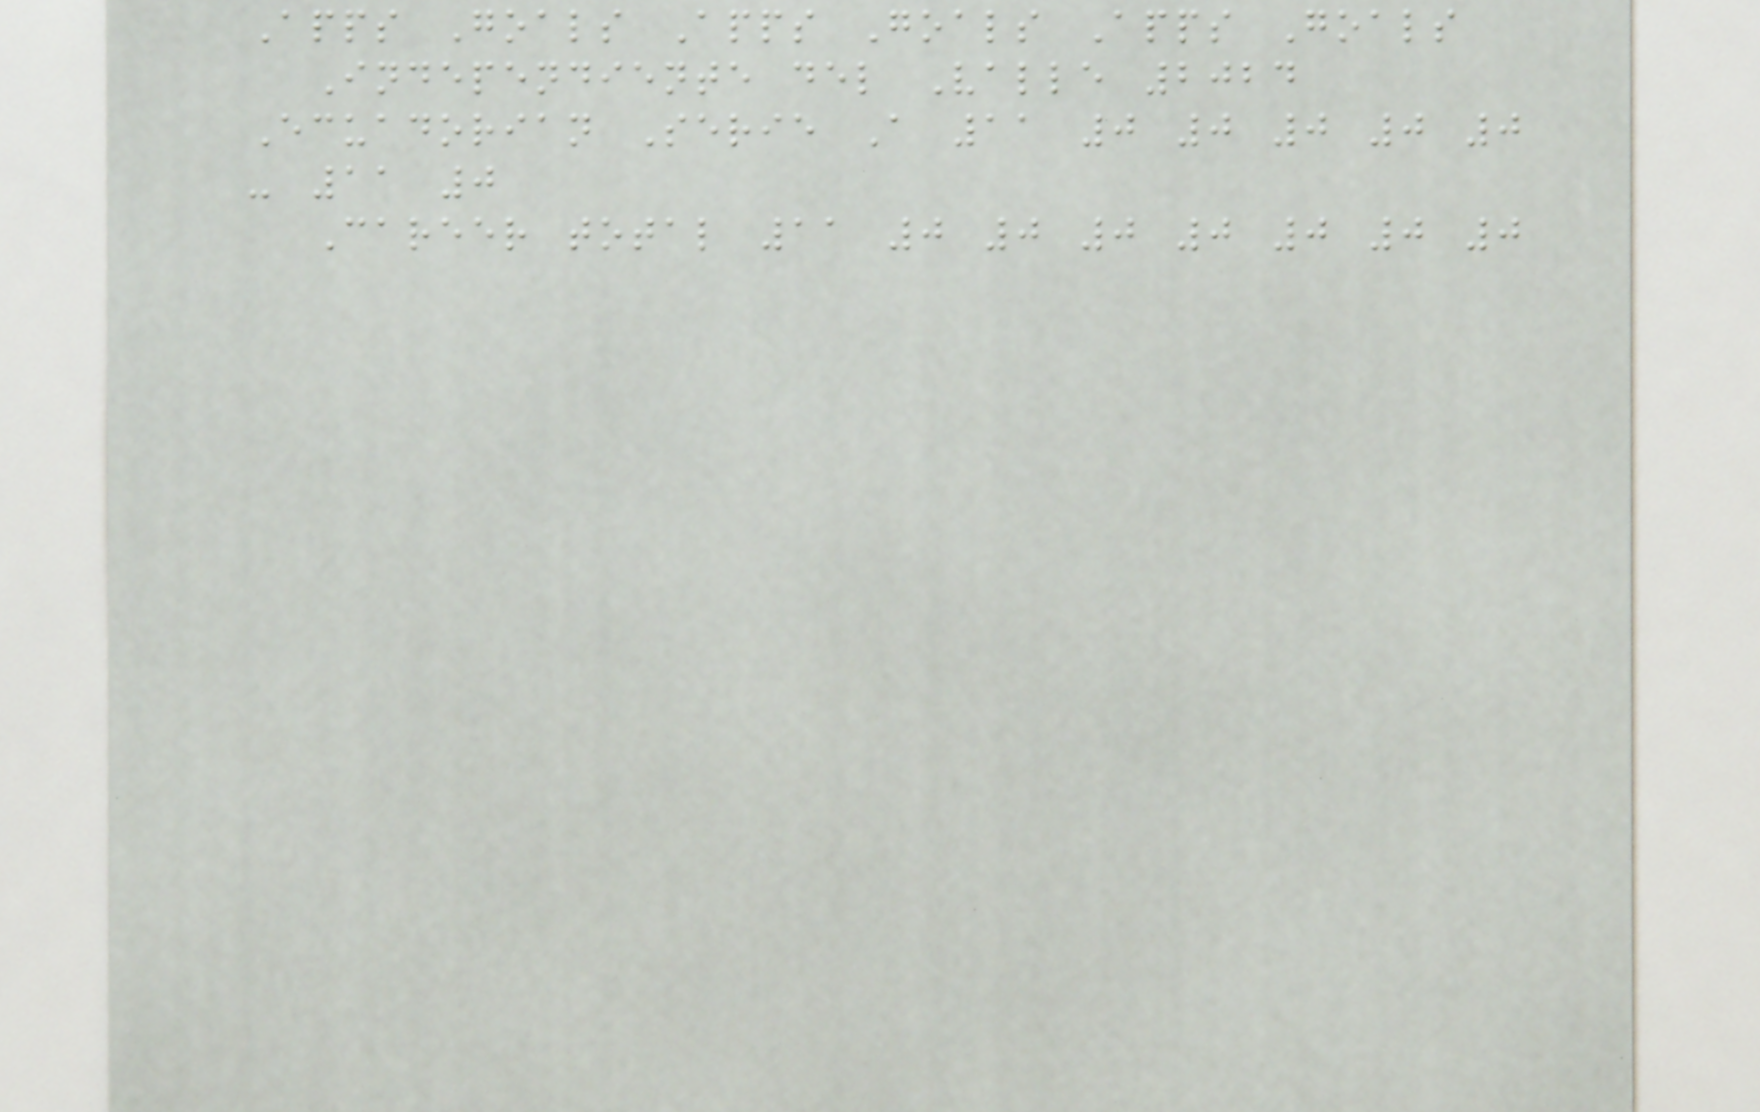Apps Goals Apps Goals Apps Goals
Independiente del Valle 2024
Ecuadorian Serie A 11 0 0 0 0 0
- 11 0
Career total 11 0 0 0 0 0 0 0
